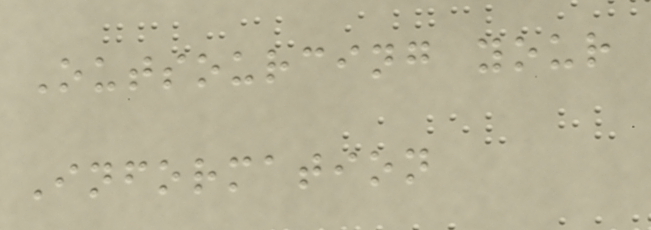Outsourcing your
Information
